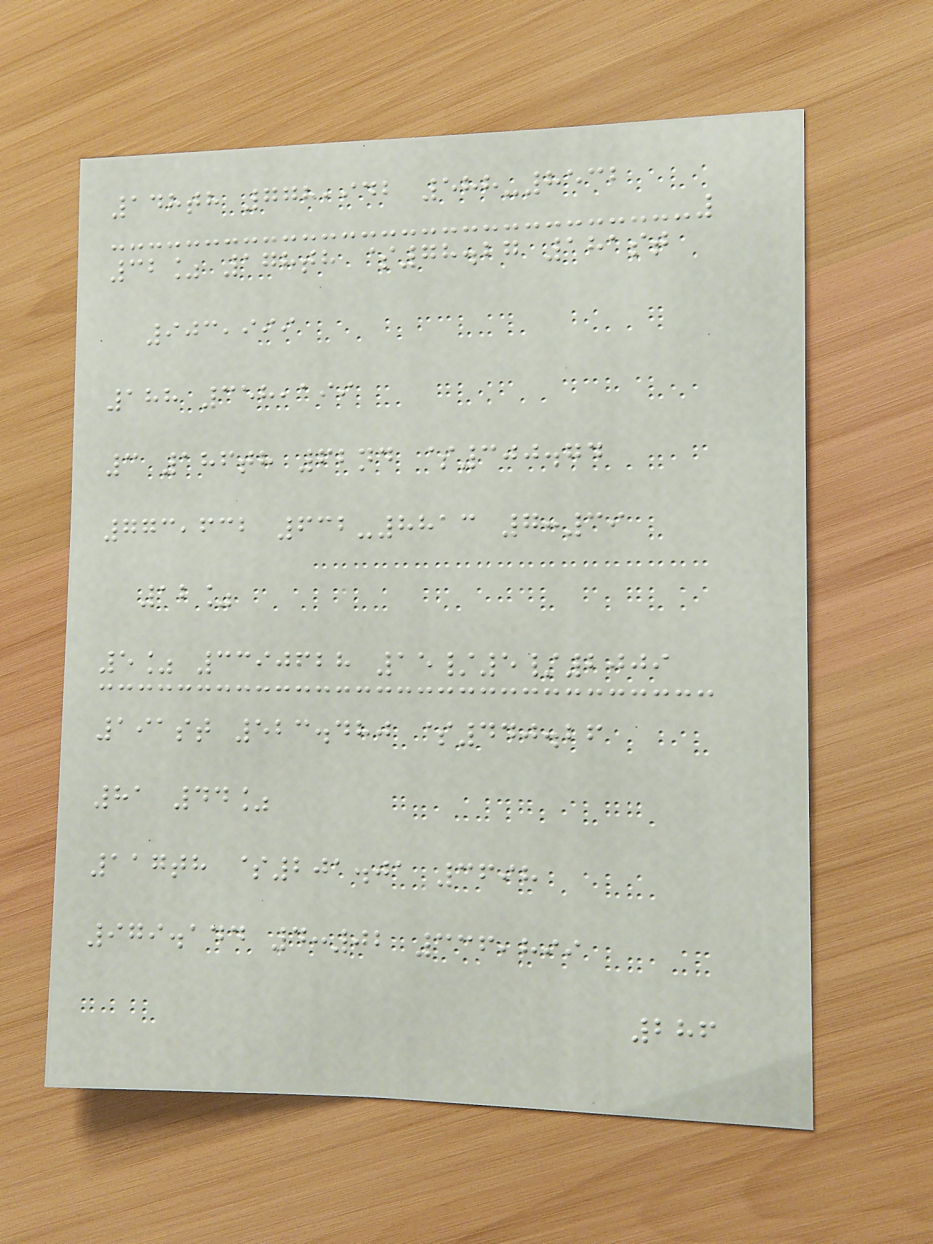148th 778,942 588-8532
32% 178th $78.27 181st
903,999
188 358,199
3 186th 62nd $300.74
773,632 632-8813 7:39
12%
5% 3390628 15/5/2009
191st 523.480 $440.26
81 44%
117th $201.01 3698
979.144 4:02 336,899
286
